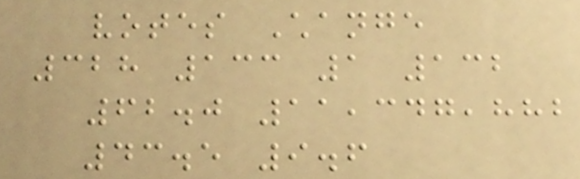votes Change
328 133 1 132
62.0 11,347,882
43.5 9.6
